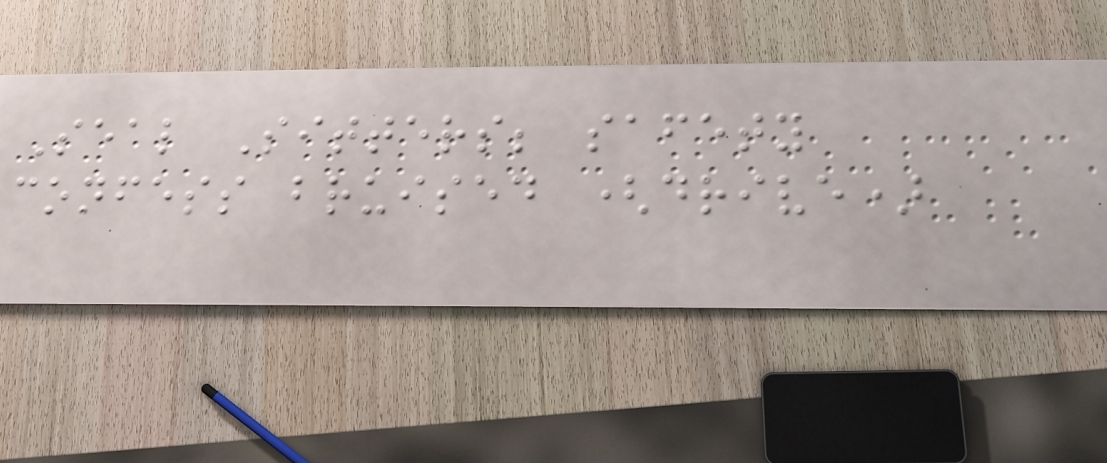Seal Sitters; safety
confess bruised (drive)
